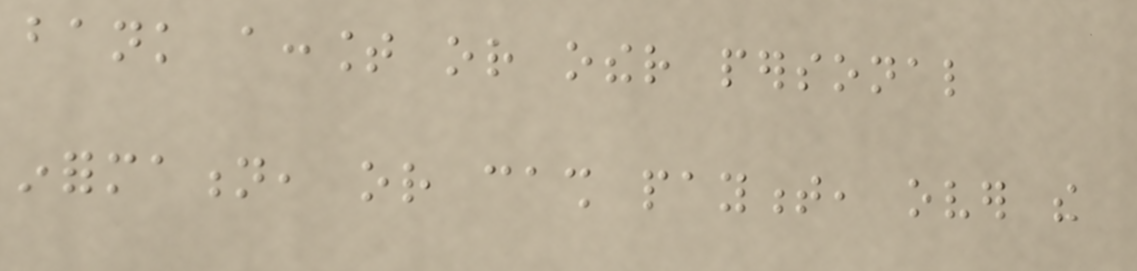bank account or other personal
information, or cash payment, over the
